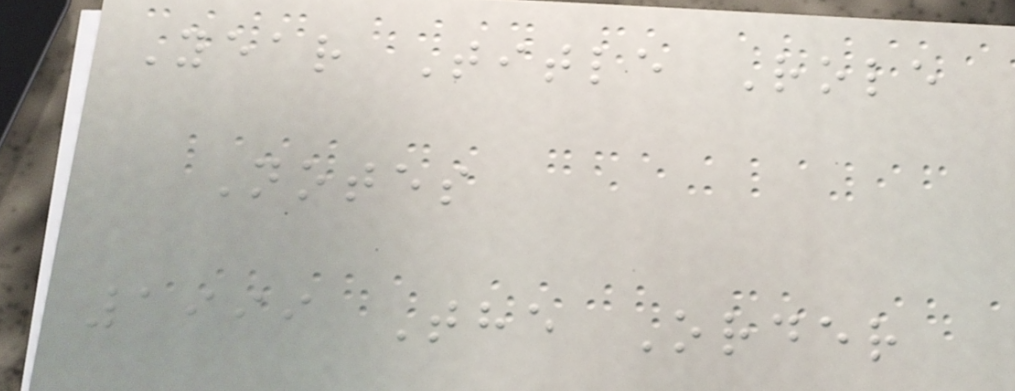Year Title Role
Notes
1999 The Order
